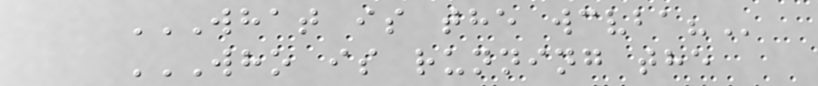WHAT IS THE WCVBA?
WHO IS RUNNING THE
